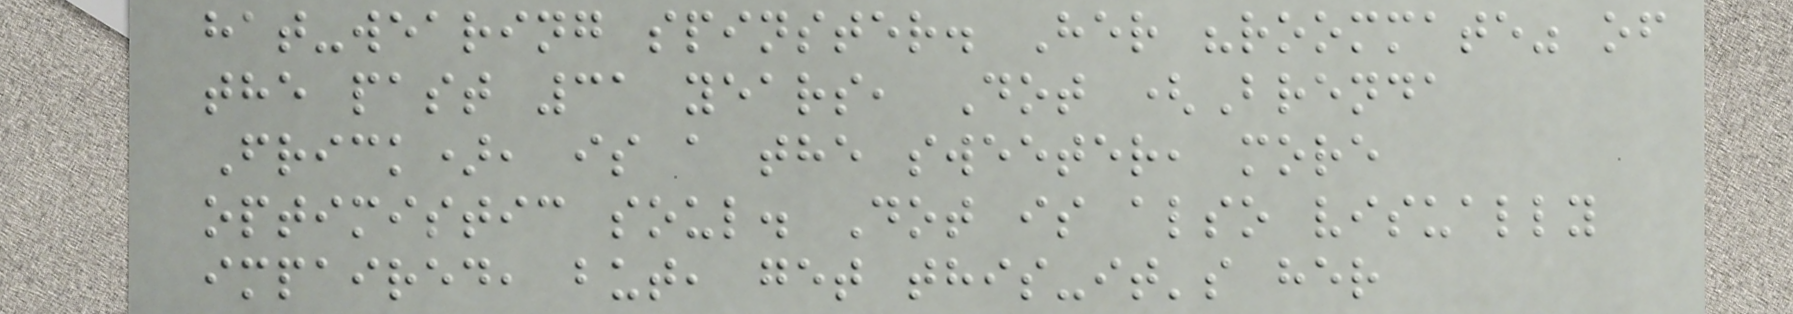hat-wearing spinster. Her "roommate" of
the past 31 years, Dot (Brenda
Frick), is a the sweeter, more
optimistic soul. Dot is also visually
impaired, but, get this-it's her
